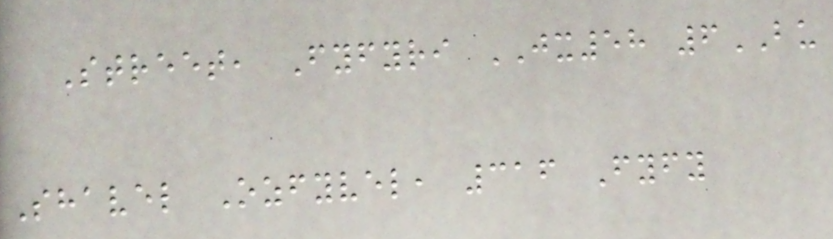Street, Fyfyri JX58 6BU
Shavel Ozfyvel, 316 Fyfy
